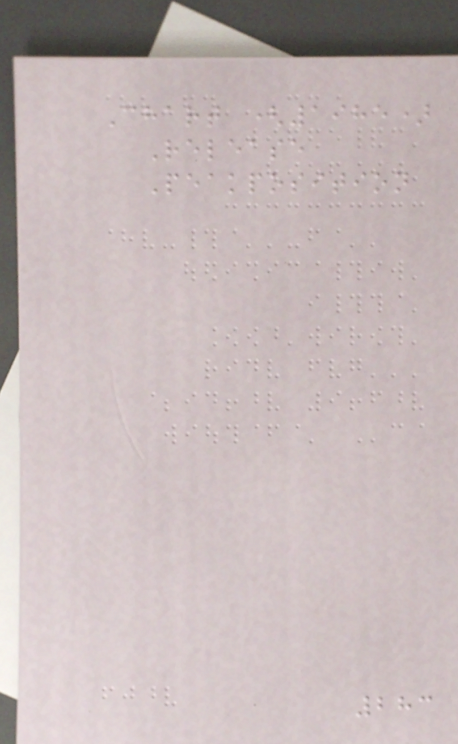Chart (1985)
Release
Peakposition
283
